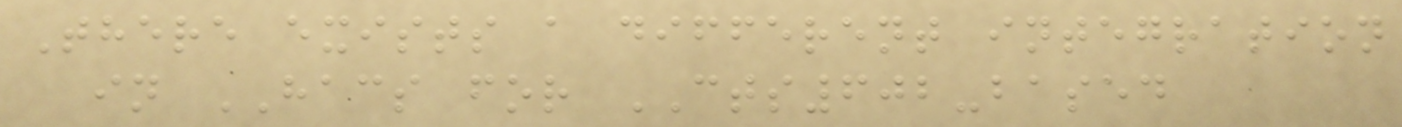There exists a different integration
in HACS for CTS602-based
